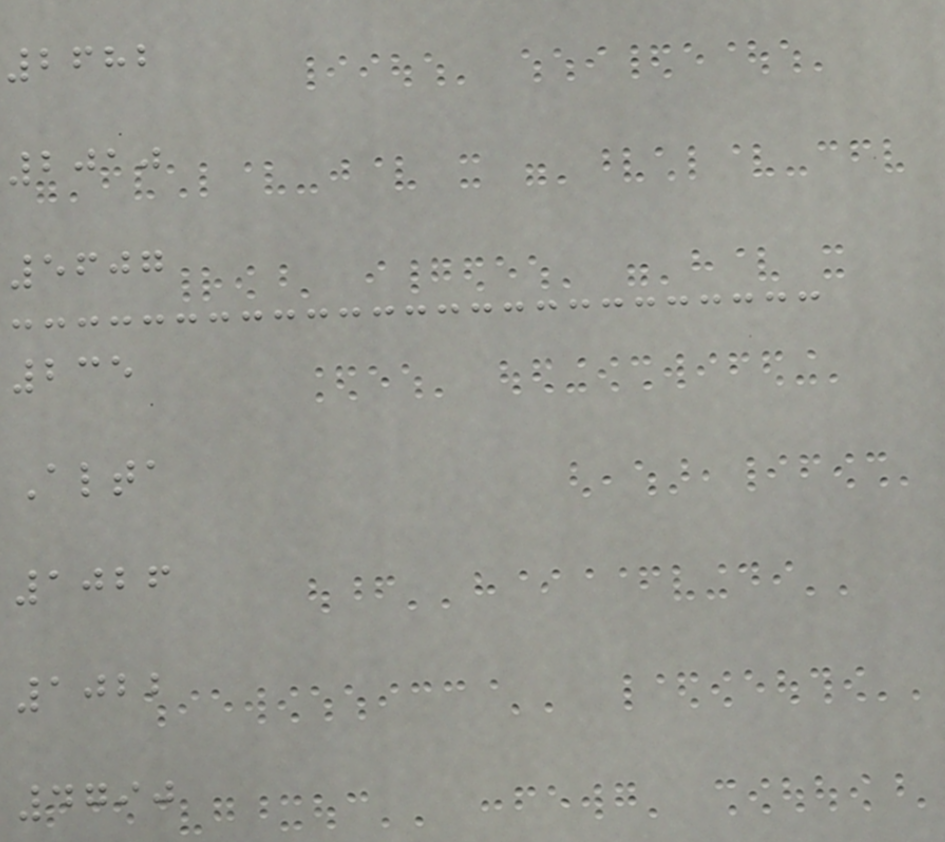2682
2010
5607
235
Alta
1026
1022
4790
